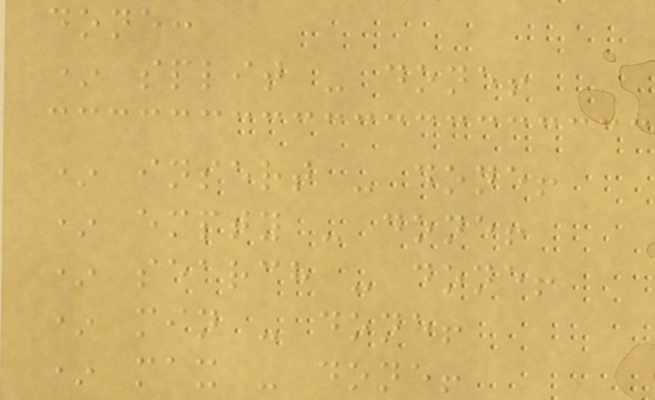done:
* split - done!
* insert - done!
* empty - done!
* search - done!
* min - done!
* max - done!
